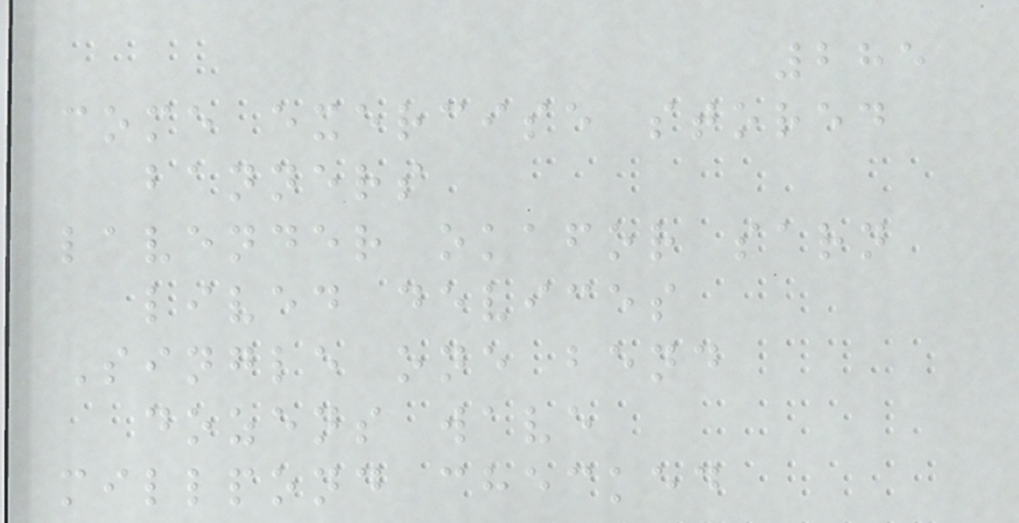285
come exercise stored
banners
lavender okafor sarn
lived devices
Single one bend
dozens wave
millpond checked
